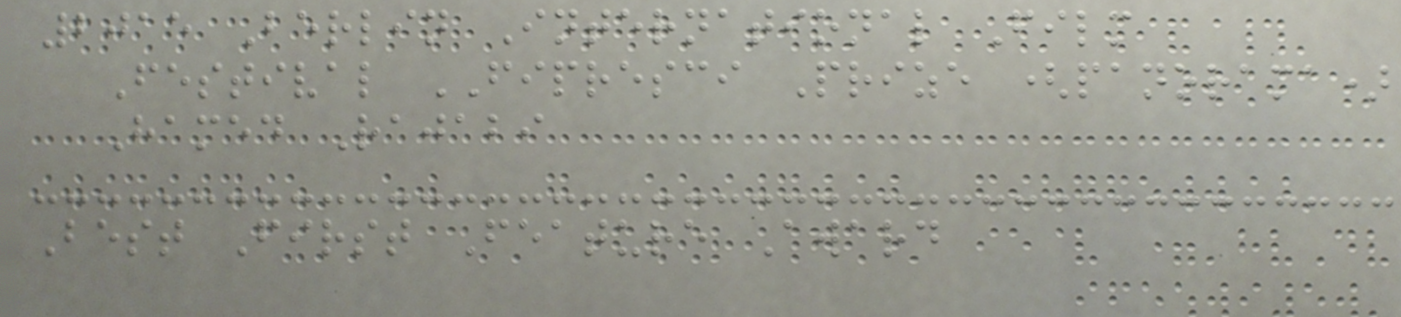2015 Berlin International Film
Festival FIPRESCI Prize (panorama)
Hamed Rajabi
Best First Feature Award
